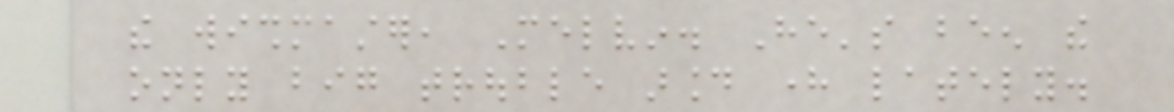the wishmaster, Melvin. He's been the
only big trouble around here lately.
